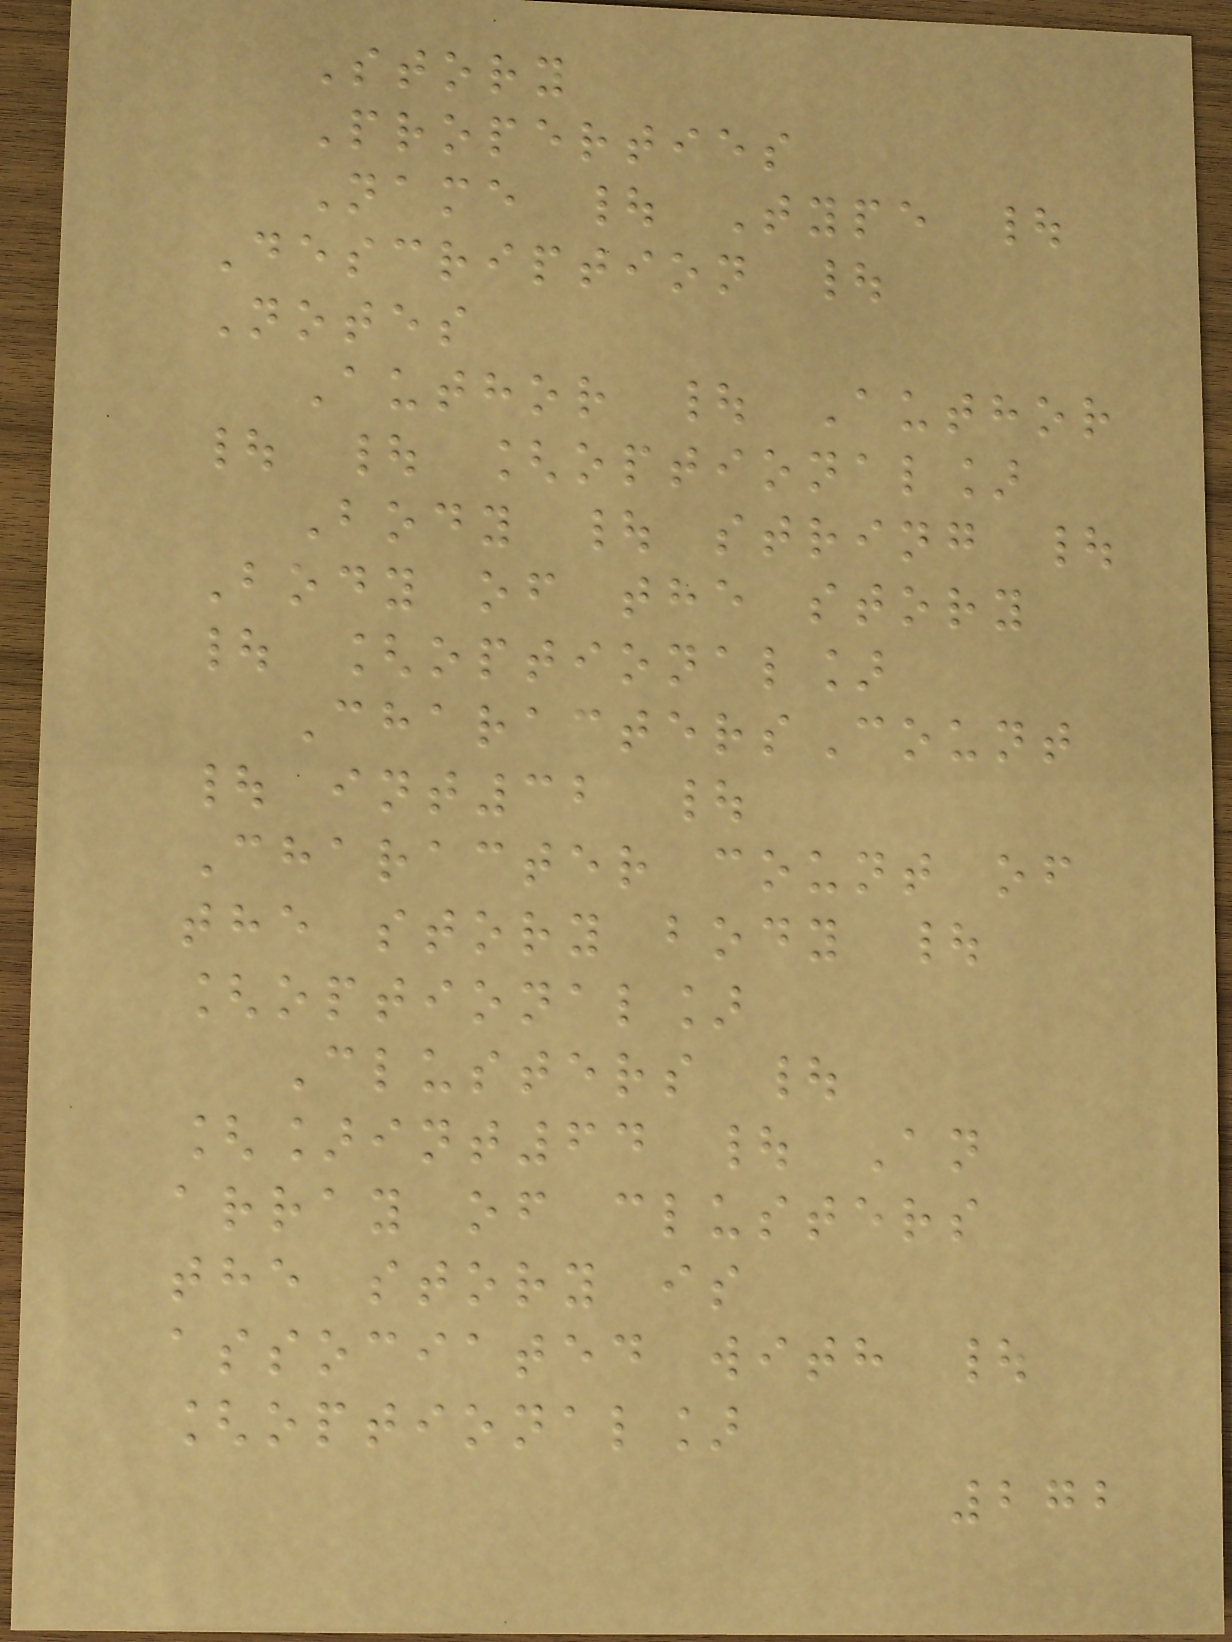Story
Properties
Name | Type |
Description |
Notes
Author | Author
| | [optional]
Body | string |
Body of the story
| [optional]
CharactersCount
| int32 |
Character count of
the story body |
[optional]
Clusters |
[]int64 | An
array of clusters
the story is
associated with |
[optional]
272
